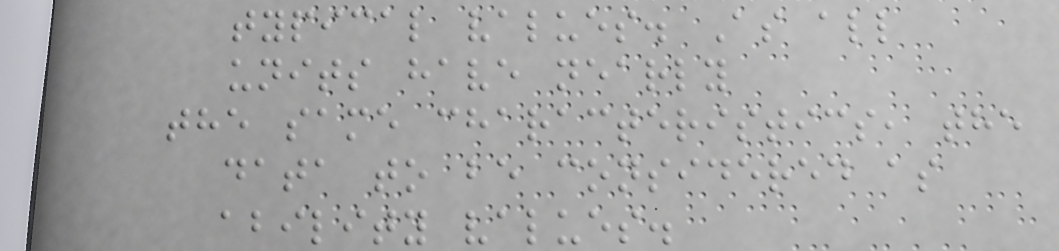typical values. As all
units have nearly
the same characteristics, the
data to be considered as
ability values.
